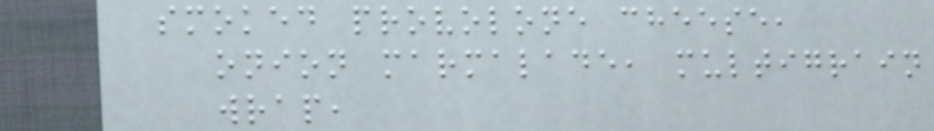smoked provolone cheese,
onion marmalade, multigrain
wrap,
